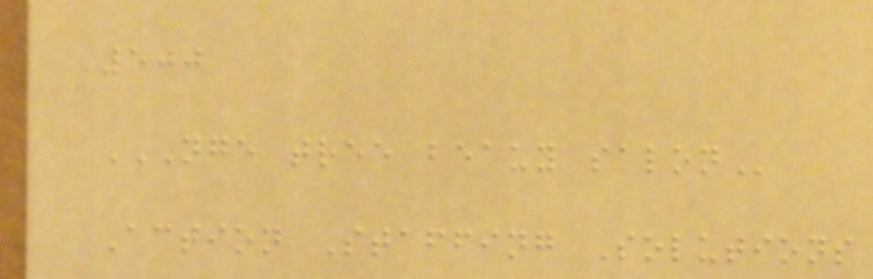500
NGE TREE BEAUY SALON
Action Staffing Solutions
